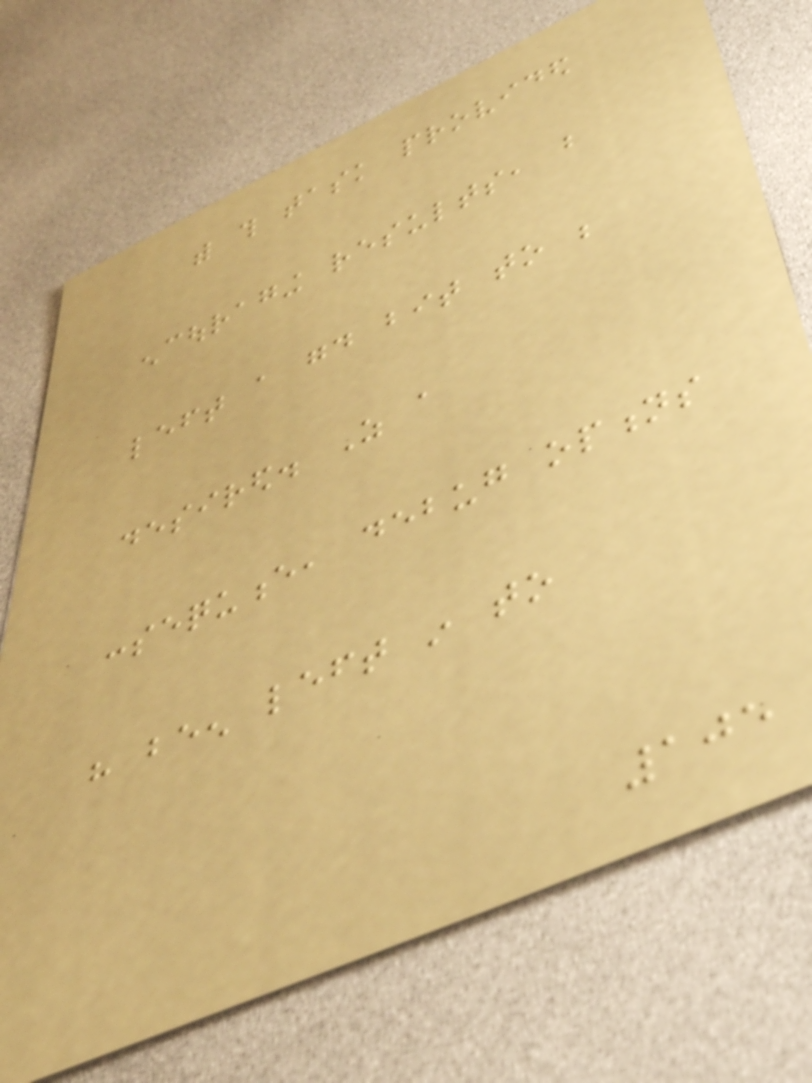with this task provided
encouraging results, but
left a good bit to be
desired. As a
consequence, debug options
have been left in to
105
